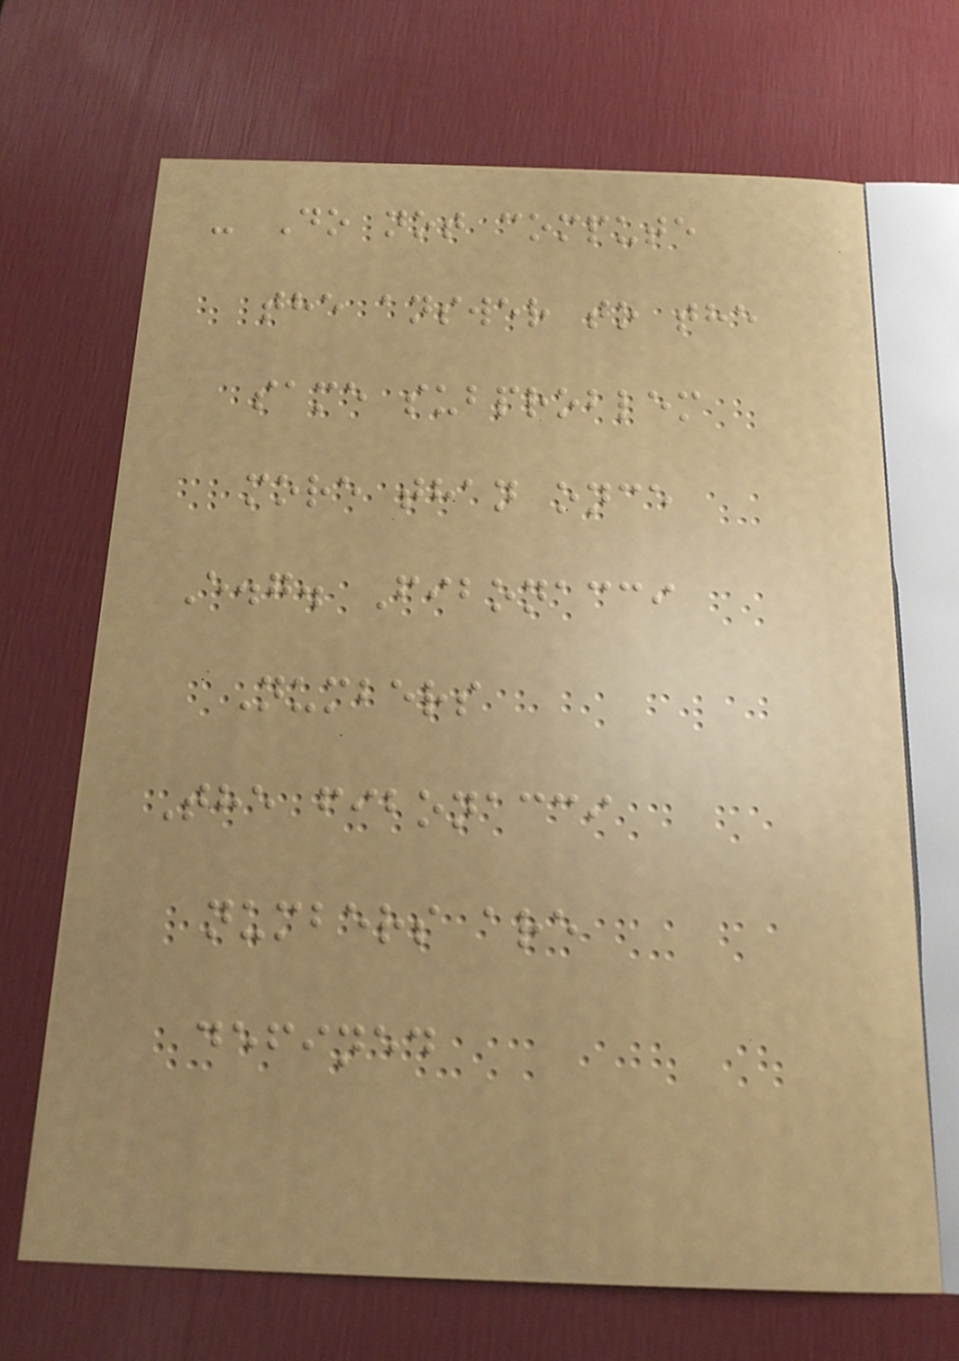- Do not compute
the answer to the
same subproblem
more than once
E.g. Fibonacci
Numbers
The fibonacci
numbers are
defined
